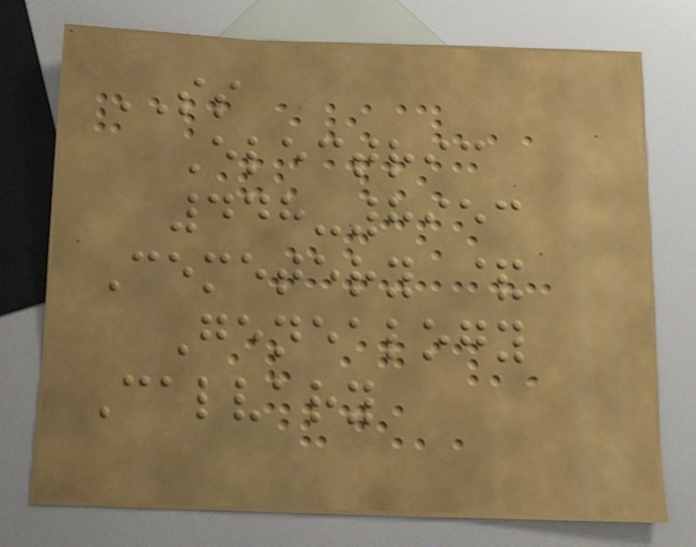SS
Electric
448-8953
Cemetery &
Genealogy
Calvary
